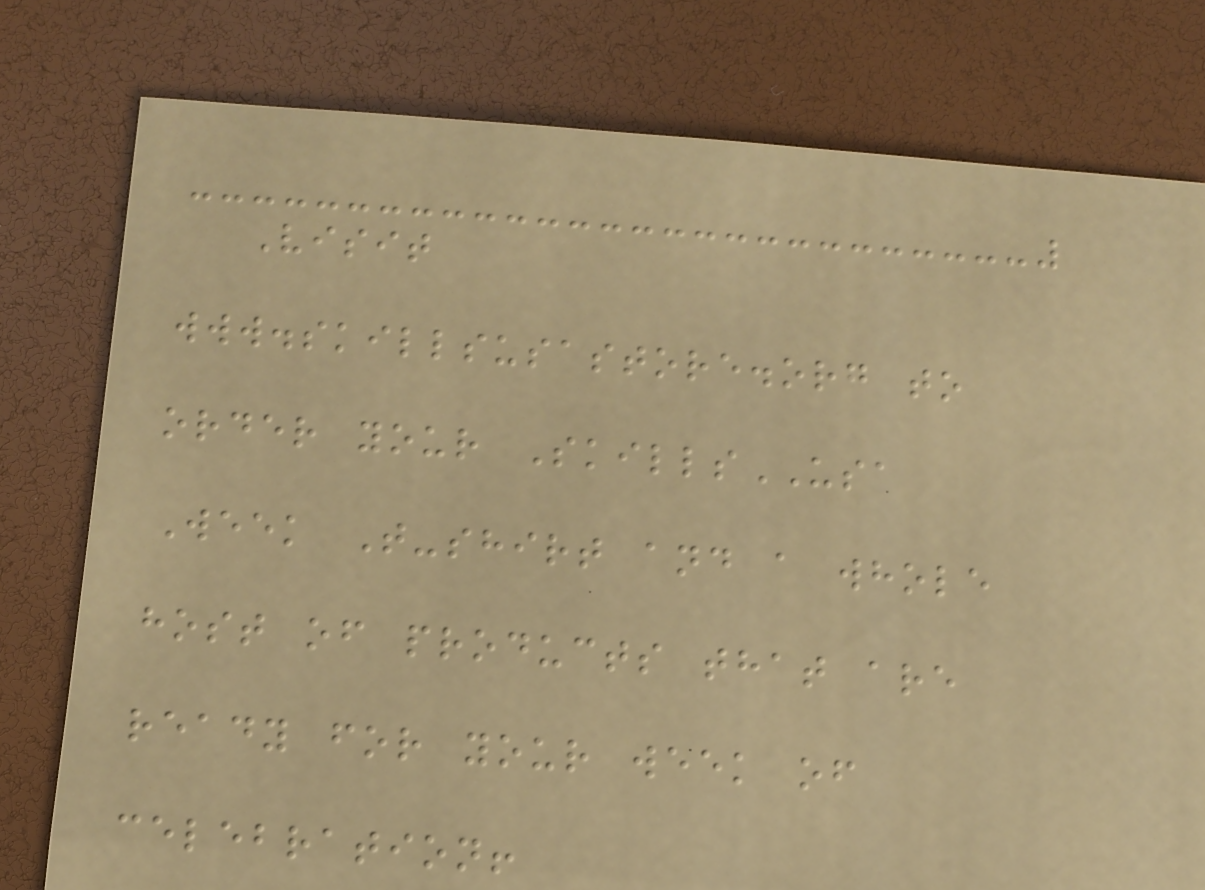Visit
www.skillsusastore.org to
order your SkillsUSA
Week T-shirt and a whole
host of products that are
ready for your week of
celebration!
